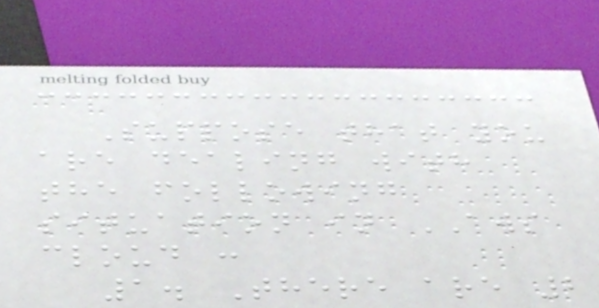Suppose that you
are dealing with
the following
situation in AWS
cloud :
1. There are 2
